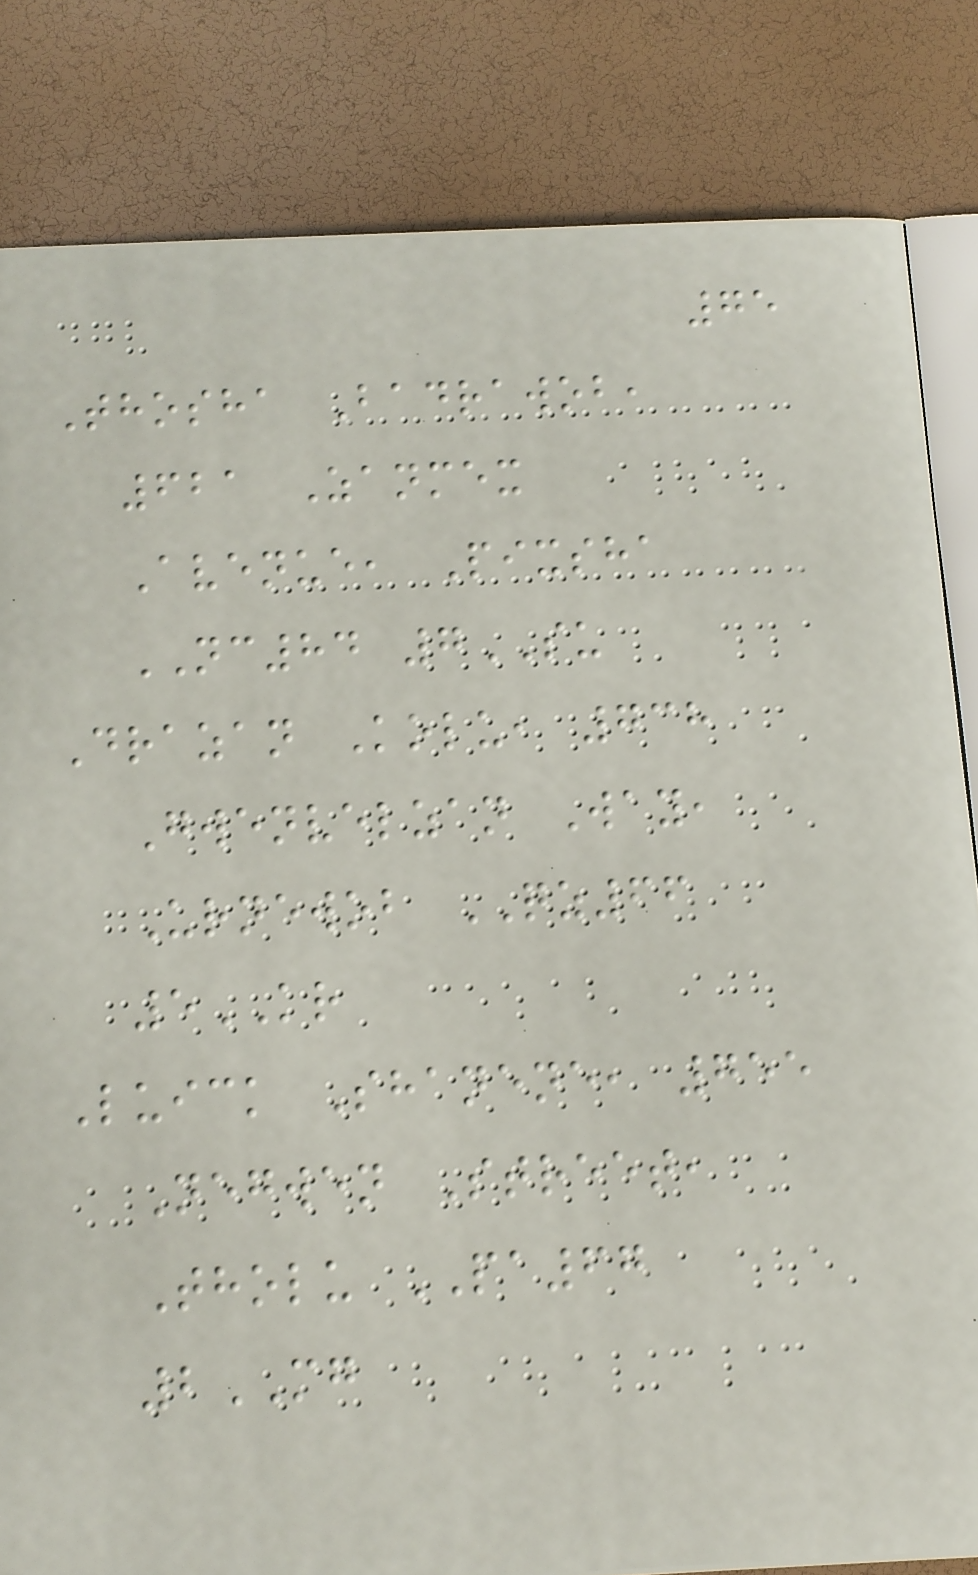75
Thosha Badrawob,
621 Zanmex
Avenue, Pixsha
NC84 7SU
Drazan Kolu, 738
Gwenvelzan Way,
Urnewob QZ66
5KR
Luick Shanene, 755
Negwen Street,
Tholu PA67
2MG
